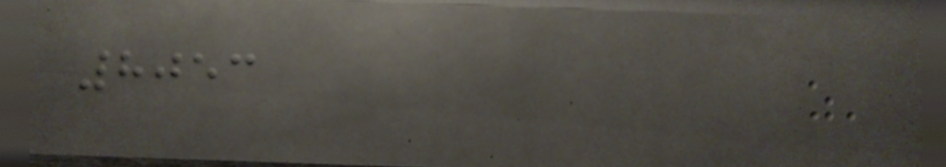8053
